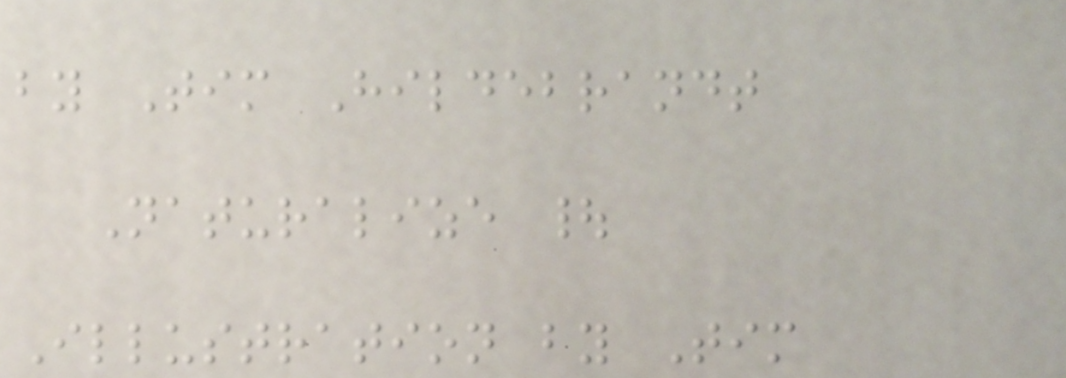by Tim Hildebrandt
Naturalize |
Illustration by Tim
